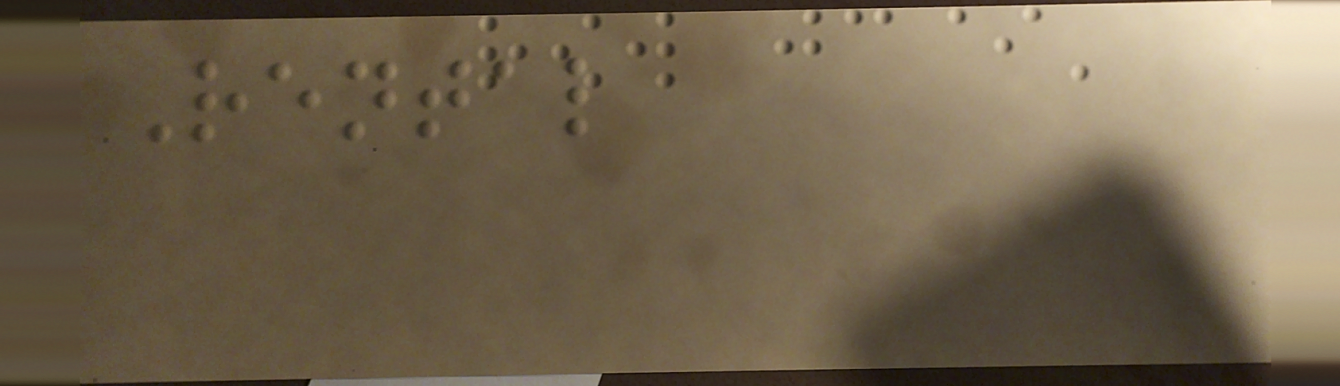Rental
